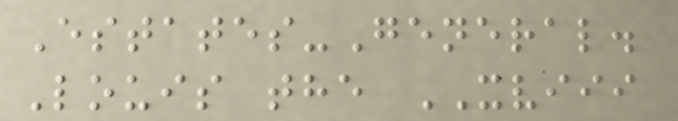Estates-General.
Louis the XVIII
